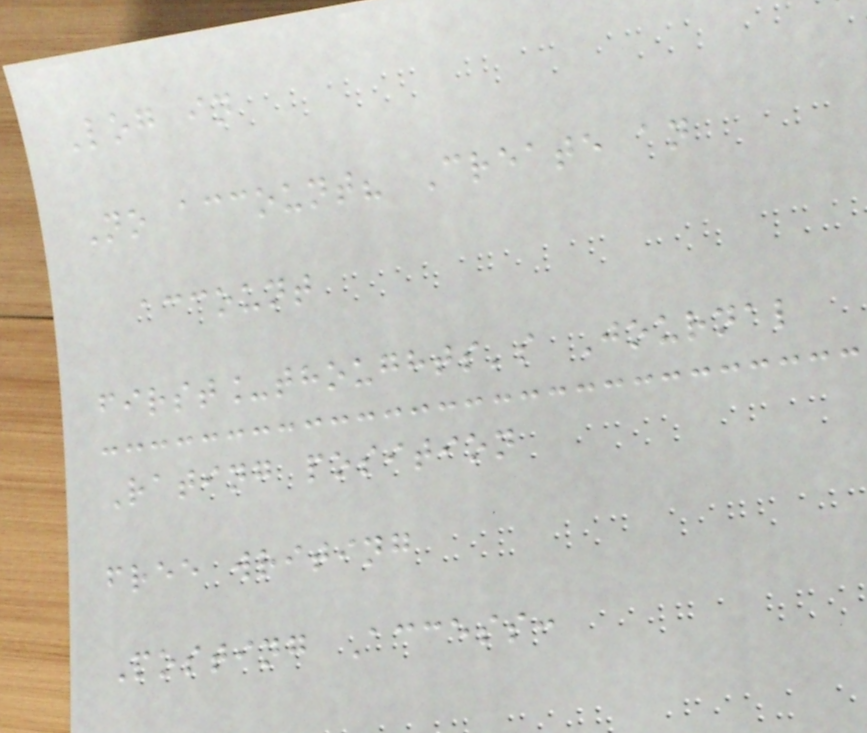Log in
No account? Create an
account
first_thoughts's Journal
Rating position
free writing
Posting Access:
